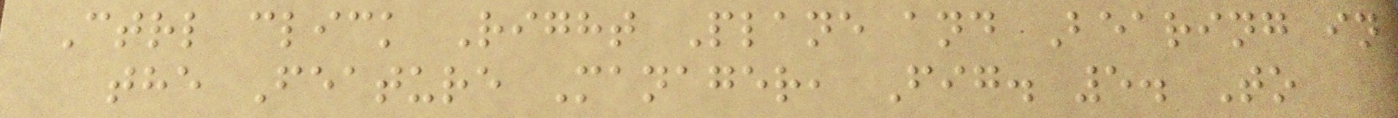Ctrl click Right Plane and Bearing in
the Feature Manager, Fig. 5. To
